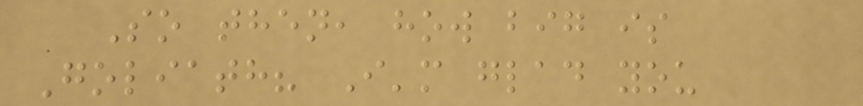So then, how big is
Goliath? I'm glad you
